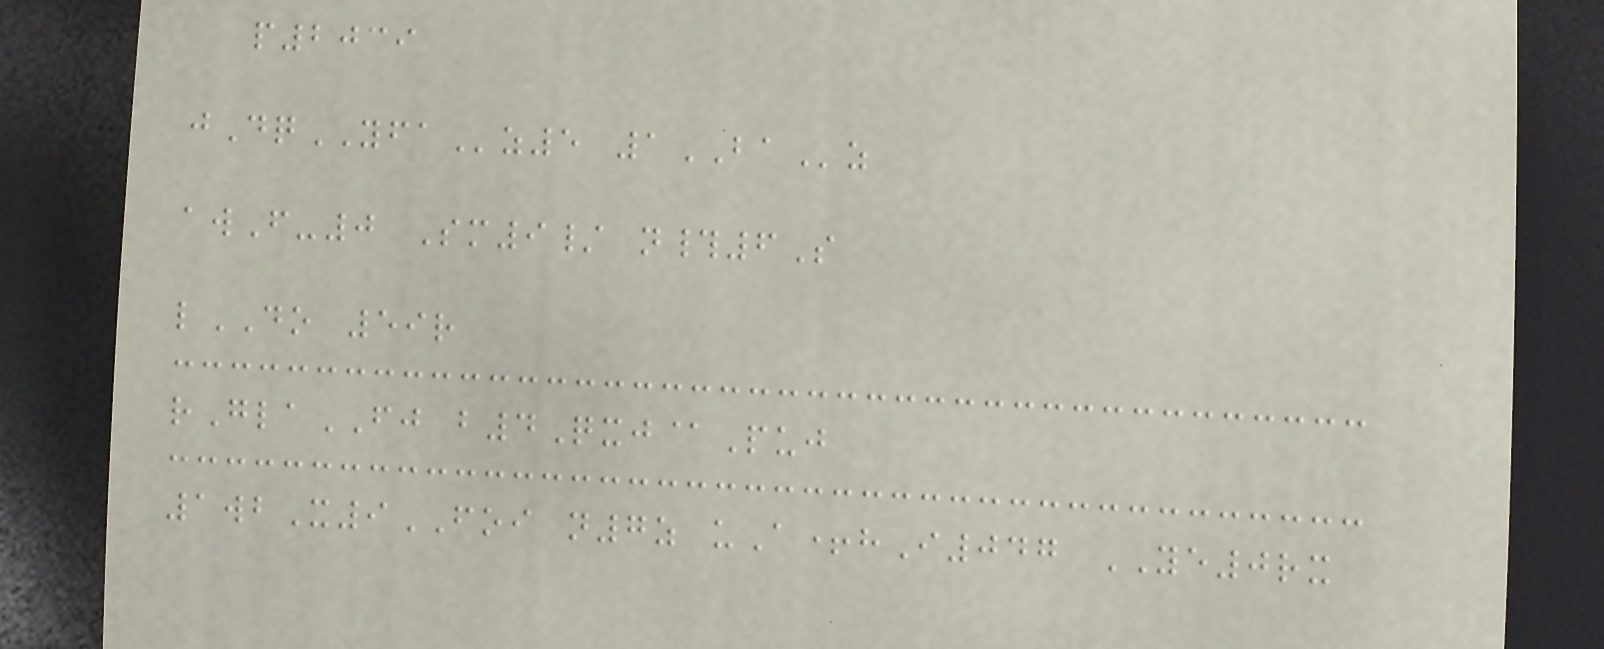p2039
jDqYFAz5 1BAz
awF-0 Sm9/ n#6S
lDO 59r
rGlaFJ b4Qxj@Puj
1wbX9FOI n7z uA+hI047 YE0rx
